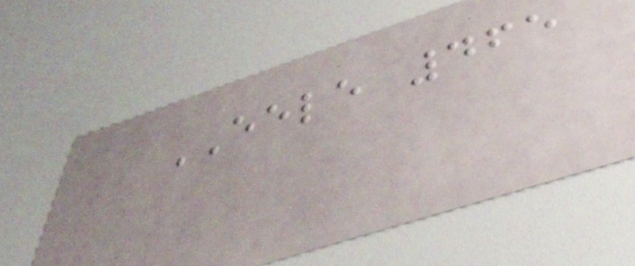EELE 465
